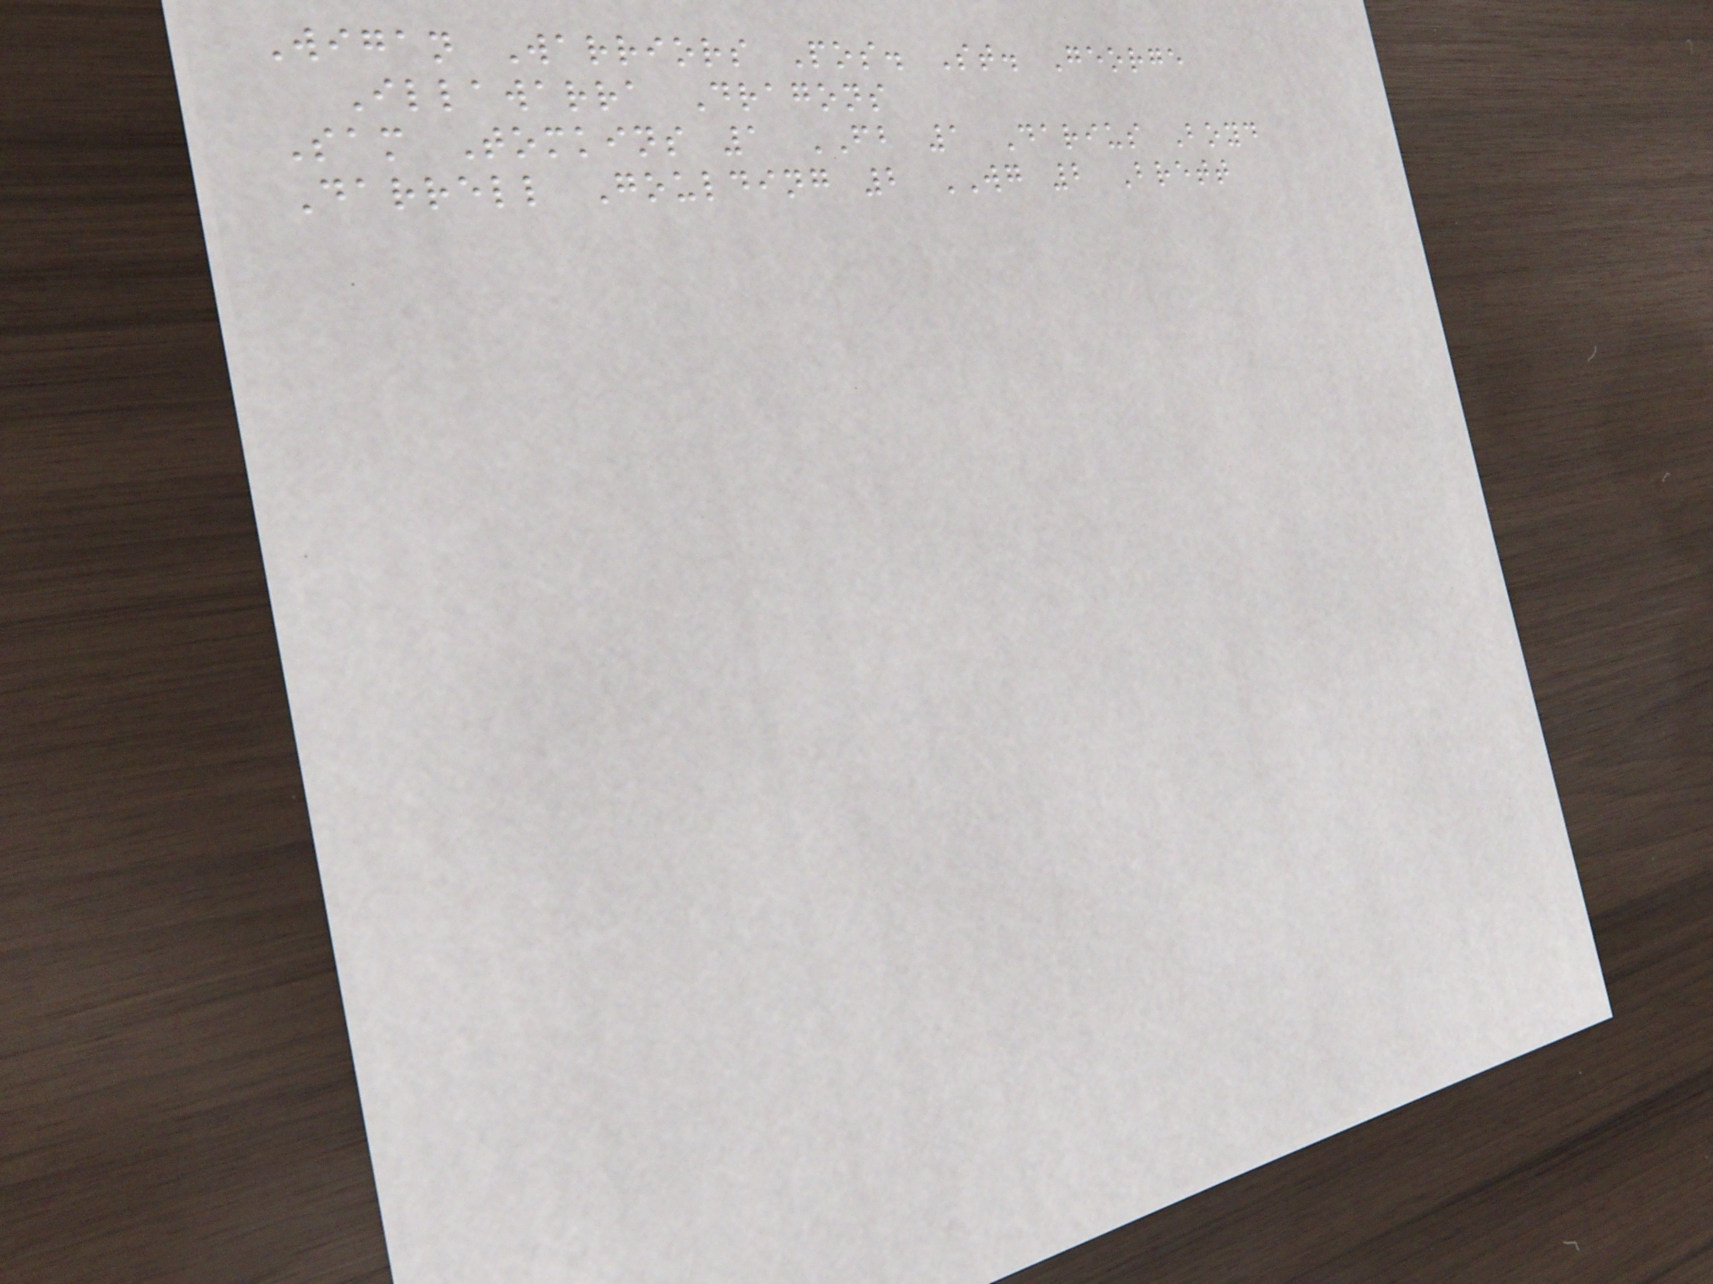Wigan Warriors Pos. St. George
Illawarra Dragons
Sam Tomkins 1 FB 1 Darius Boyd
Darrell Goulding 2 WG 2 Brett
